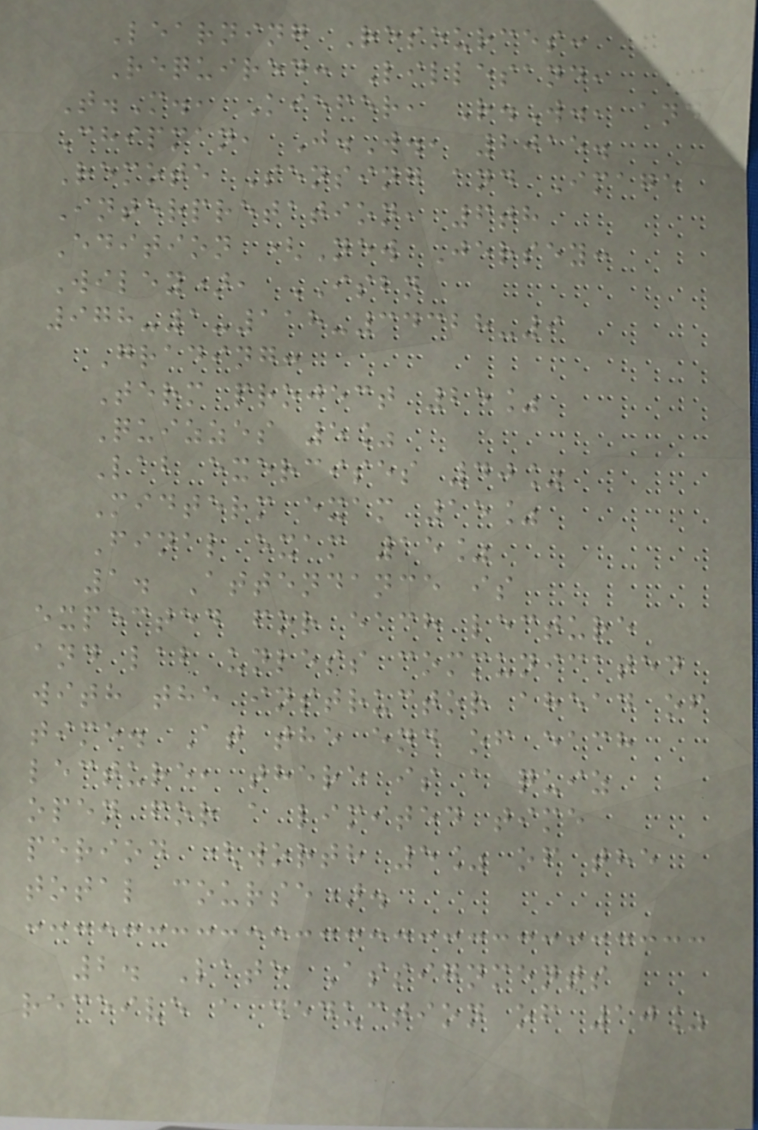Learning Resources:
Required: Lillesand,
T.M., Kiefer, R.W., and
Chipman, J.W., 2015.
Remote Sensing and Image
Interpretation, 6th
Edition (New Jersey:
Wiley), ISBN
978-1-118-34328-9
Grading:
Term project 25%
Quizzes 5%
Lab exercises 40%
Midterm exam 15%
Final exam 15%
1. Attendance is
expected for each lecture
and lab unless communicated
with the instructor ahead of
time. At the end of each
lecture, there is a quiz
open for a limited time
period (worth 5% of the
total course).
2. Late Assignments
receive a deduction of 10%
